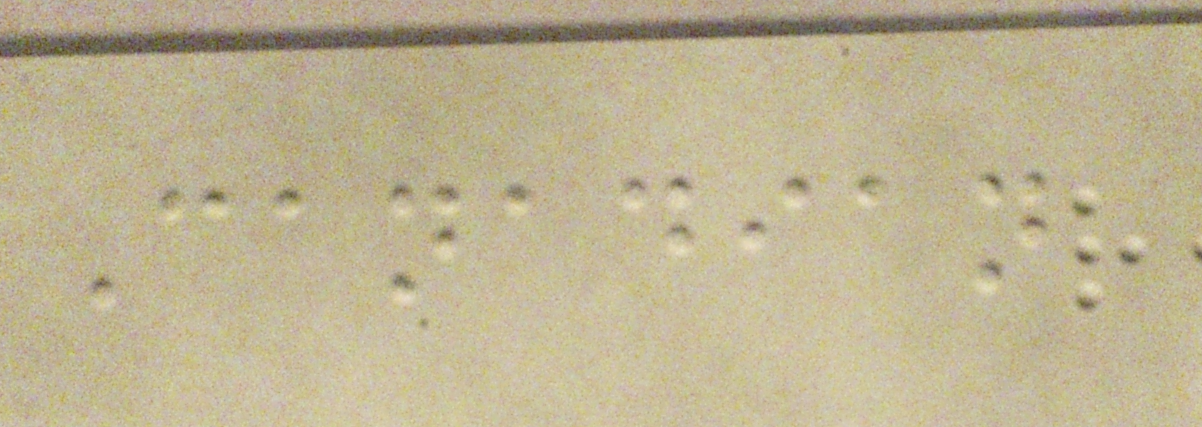Canadian
